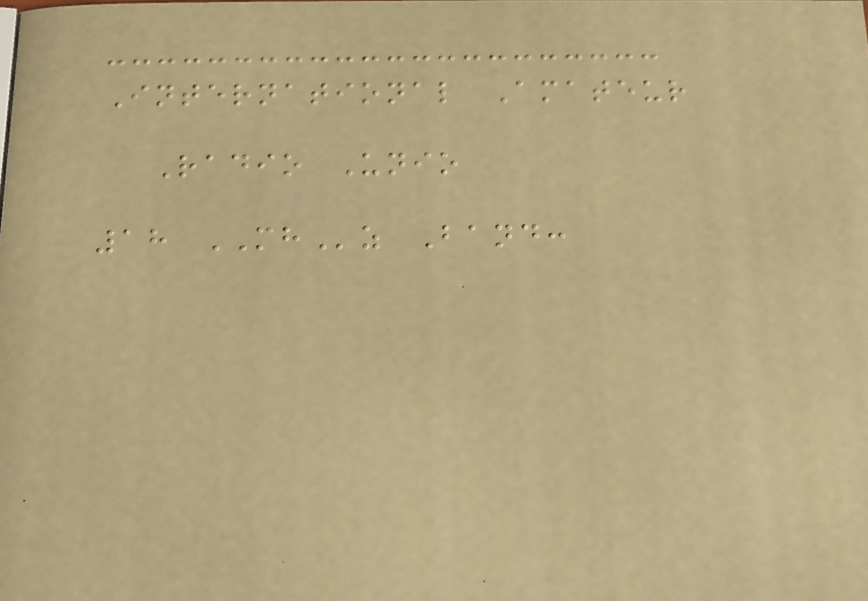International Amateur
Radio Unio
18 MHz Band:
